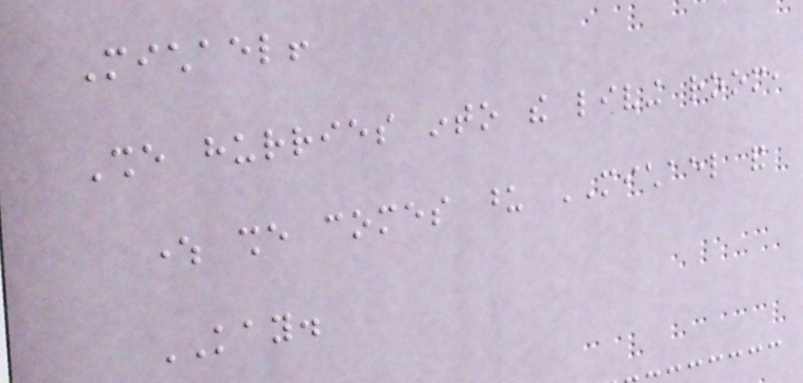Michael!
She hurries into the living room,
where she comes upon MICHAEL and
KAY.
